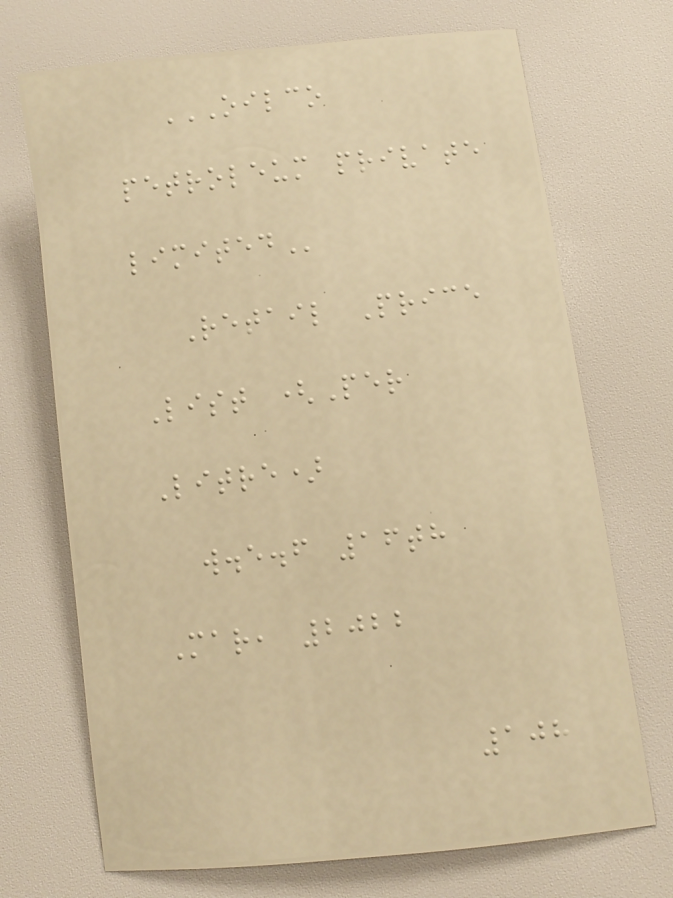OILCO
PETROLEUM PRIVATE
LIMITED
Retail Price
List (Per
Litre)
w.e.f 16th
Mar, 2022
108
